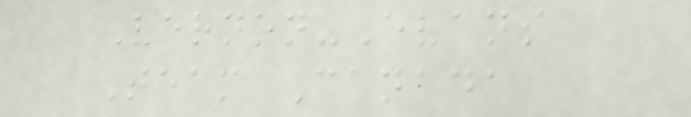Vernon-Evans
Team Canada
